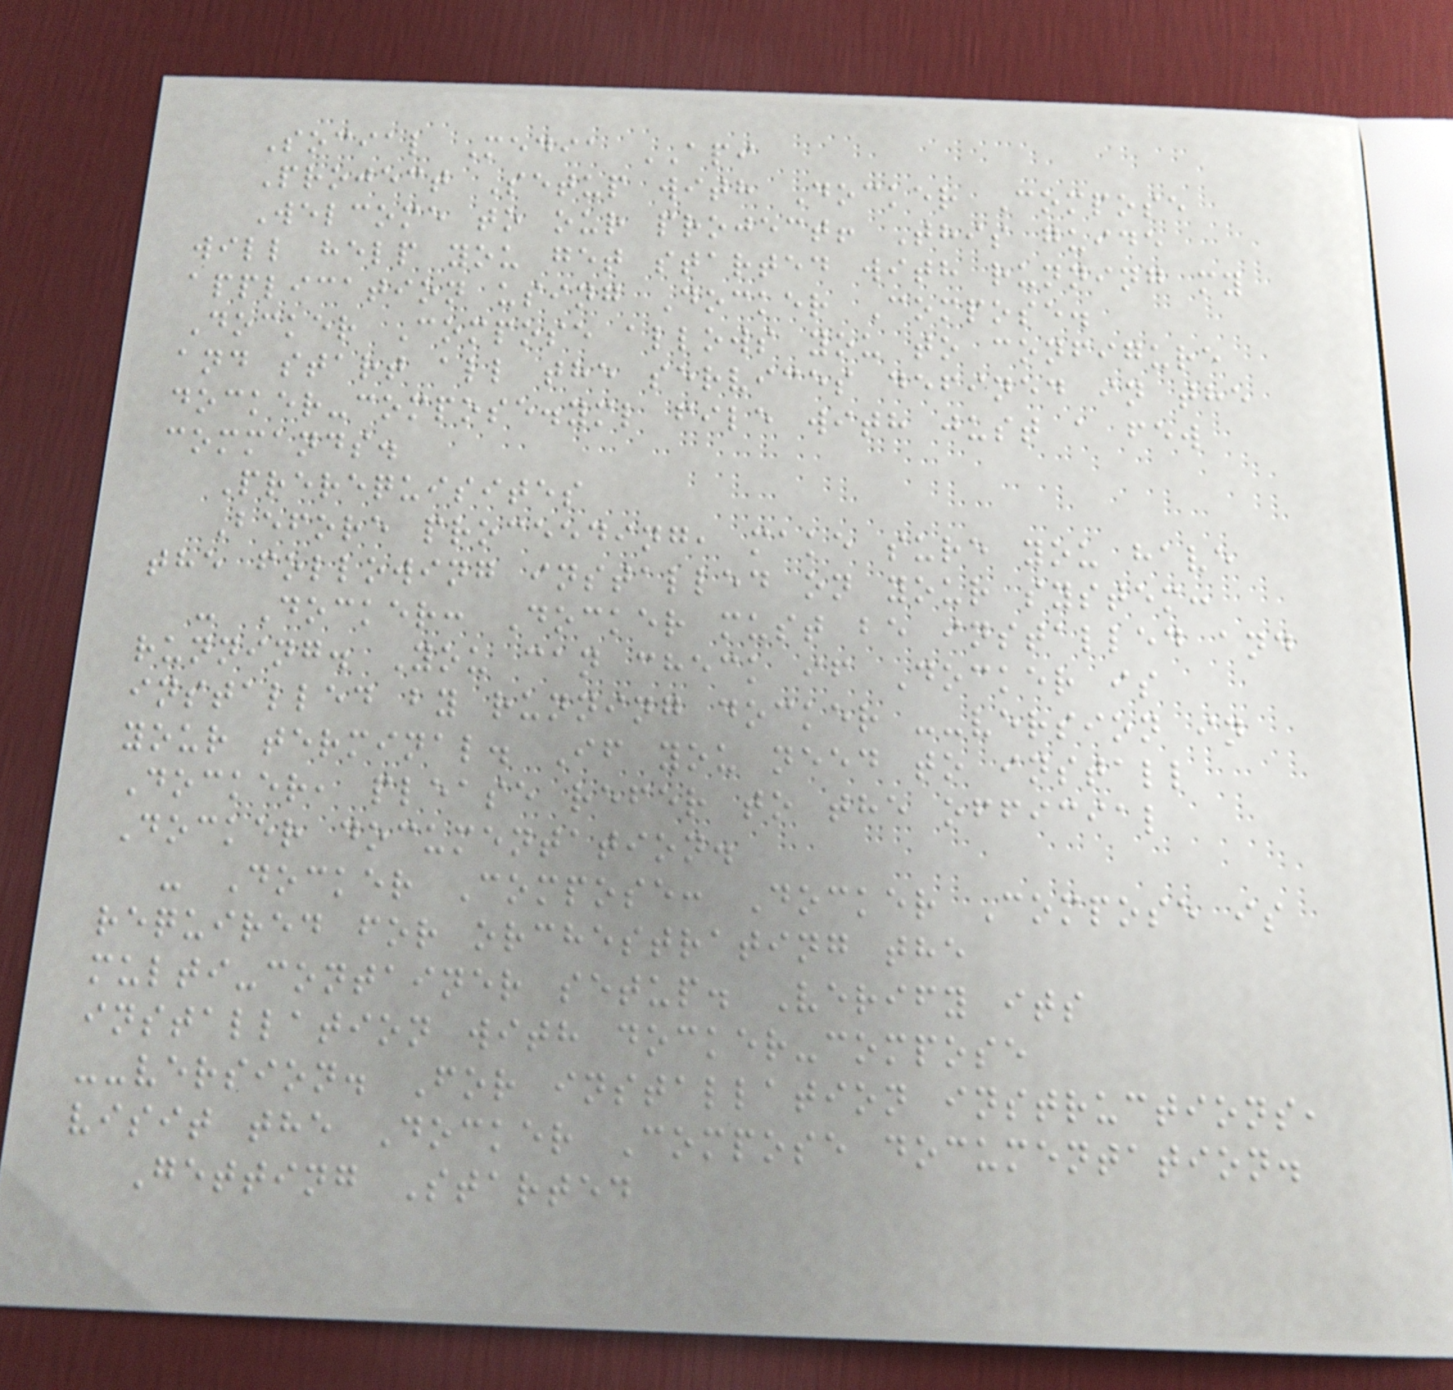Social Media API
Project Setup with Docker Compose
Welcome to our project! This guide
will help you get started with running my
application using Docker Compose.
Docker Compose allows you to configure
and start all the services defined in the
docker-compose.yml file with just a few
commands.
Prerequisites
Before proceeding, make sure you have
the following installed on your system:
- Docker: Docker must be installed and
running. You can check if Docker is
installed by running docker --version in
your terminal. If you need to install
Docker, please refer to the official
Docker documentation.
- Docker Compose: Docker Compose is
required for orchestrating the
multi-container setup. Verify its
installation with docker-compose
--version. For installation instructions,
visit the Docker Compose documentation.
Getting Started
